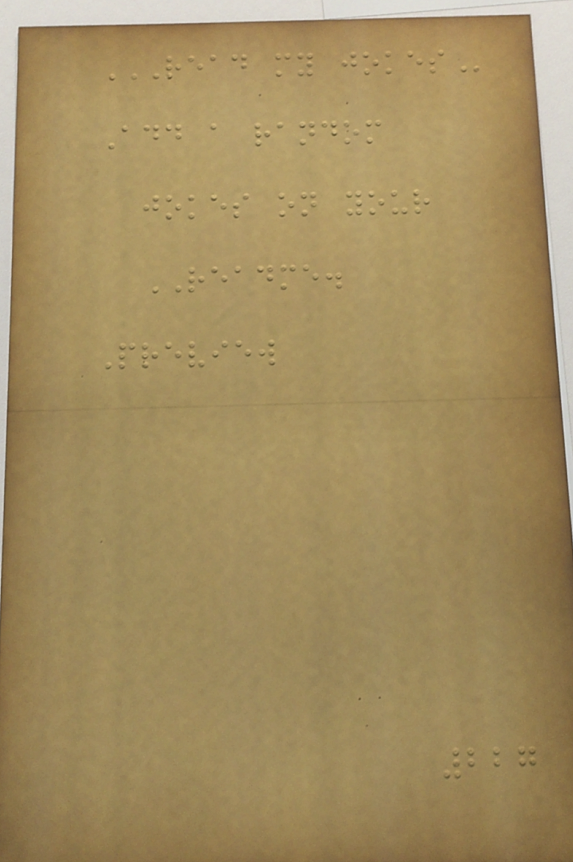READ MY JOKES
Add a random
jokes on your
README.
Preview
227
